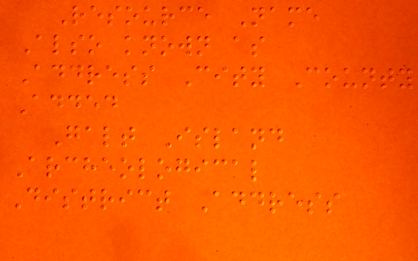Resource Name
Also known as
Address City County
Added
Galt Island
Archeological
District Address
